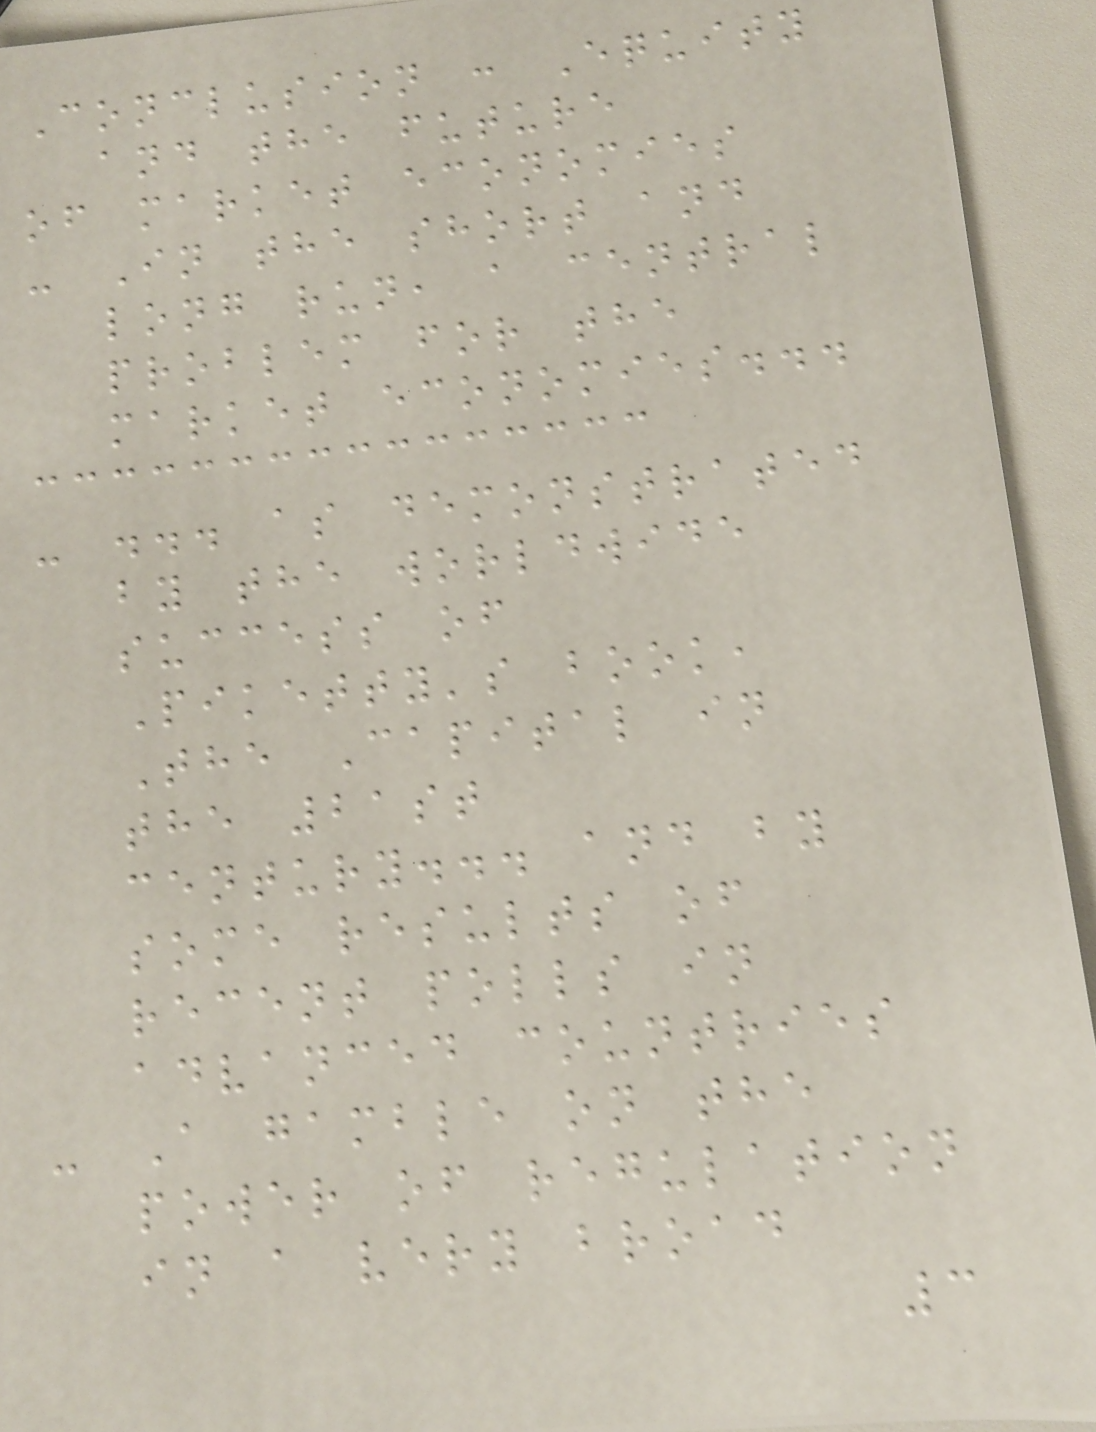Conclusion : Equity
and the future
of market economies
- In the short and
long run, a central
problem for the
market economies...
- ... as demonstrated
by the worldwide
success of
Piketty's book,
The Capital in
the 21st
century... and by
some results of
recent polls in
advanced countries
- A gamble on the
power of regulation
in a very broad
3
